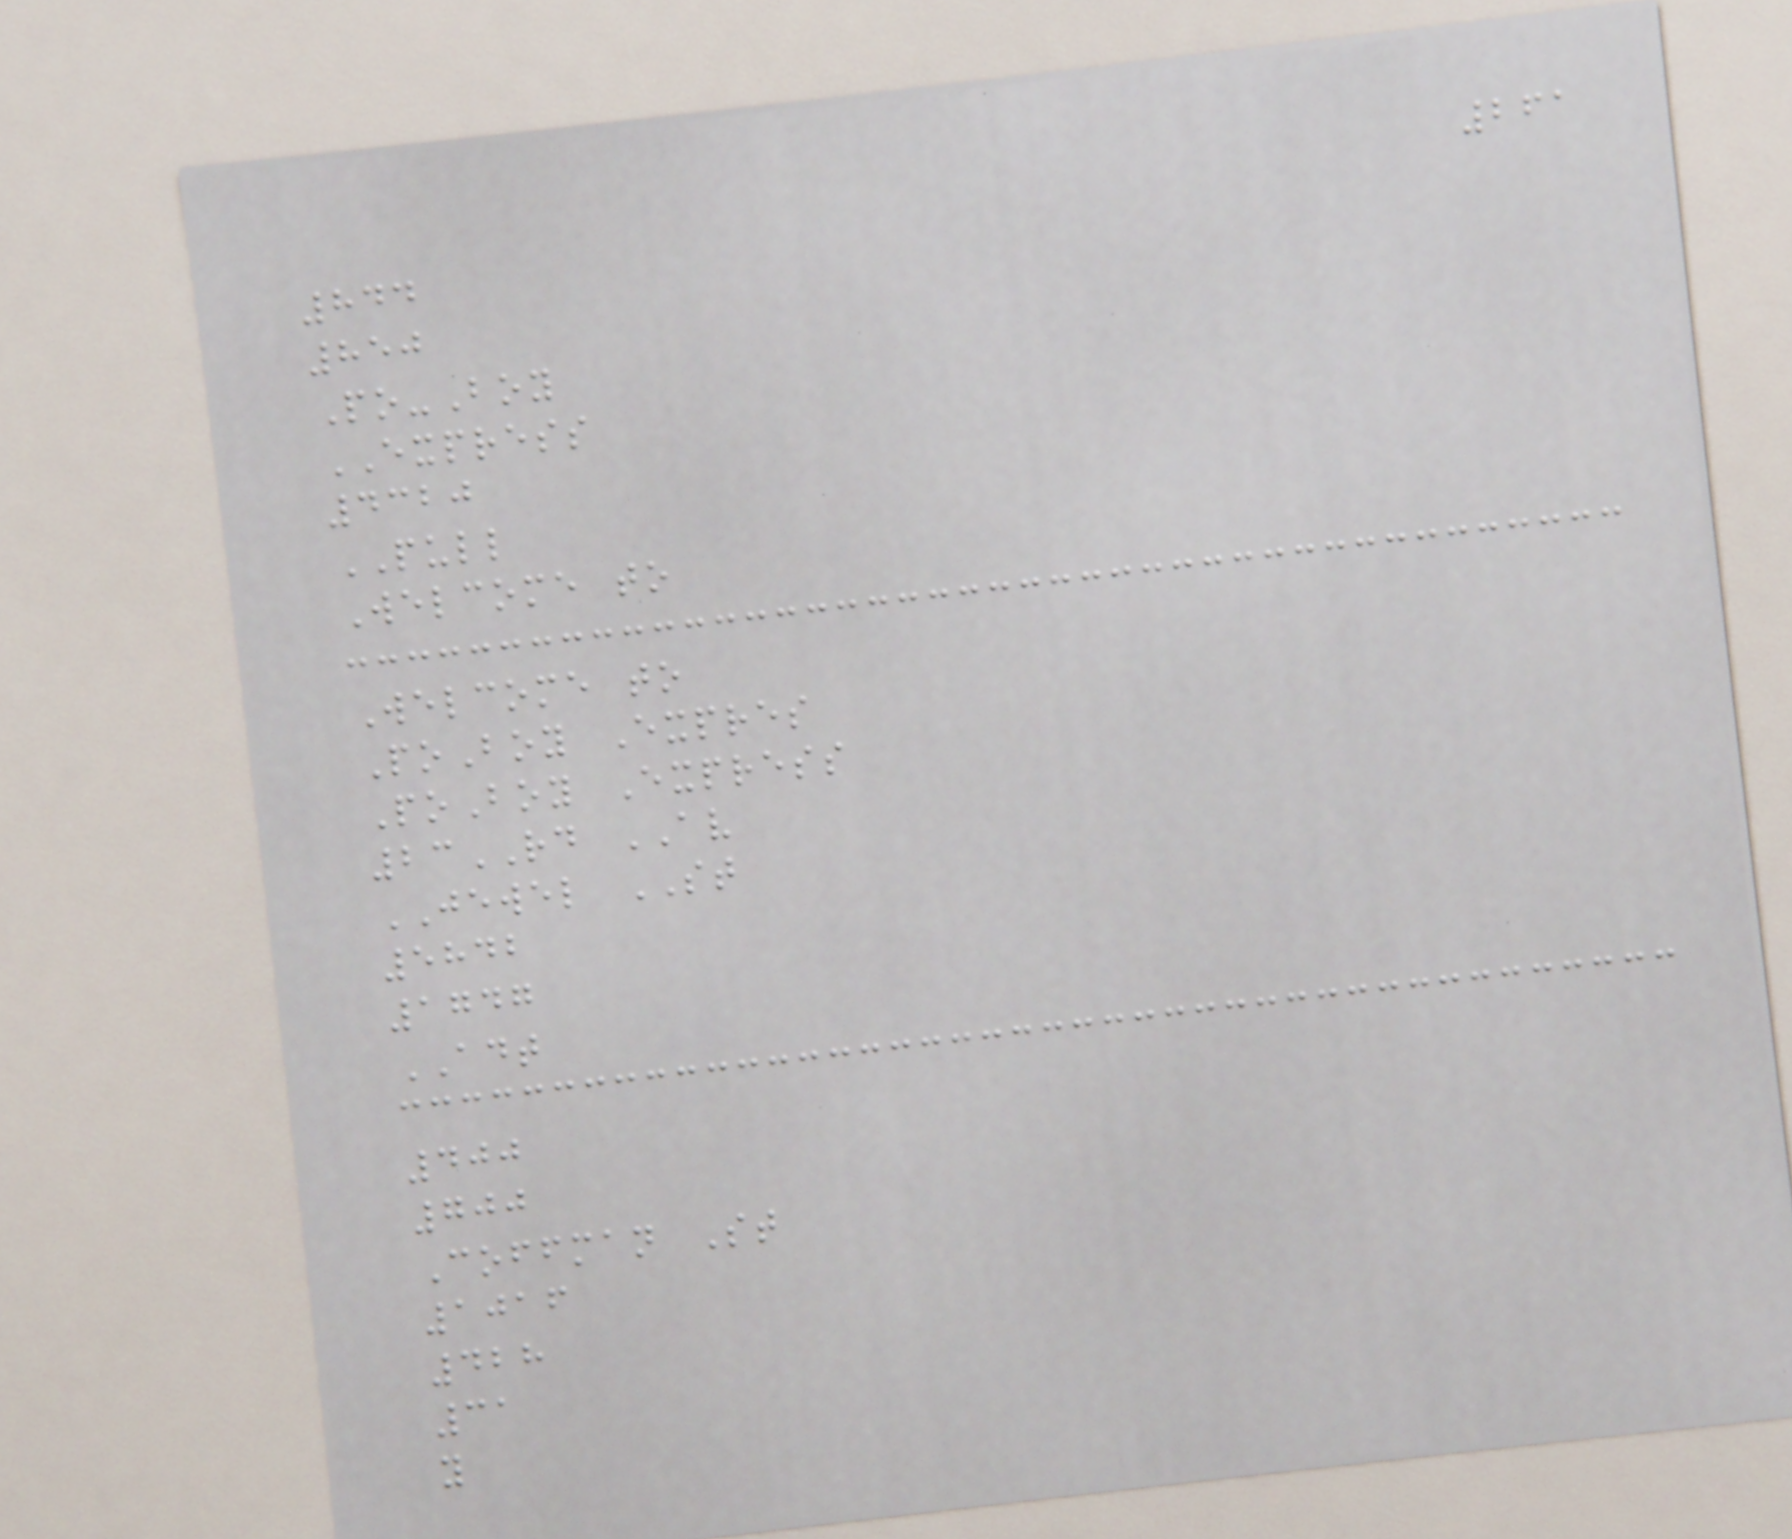261
844
850
Po-Boy
EXPRESS
4320
PULL
Welcome to
Welcome to
PoBoy Expres
PoBoy Express
23RD AV
JEWEL ST
5842
1747
ADT
400
700
Coffman St
1016
428
31
y
